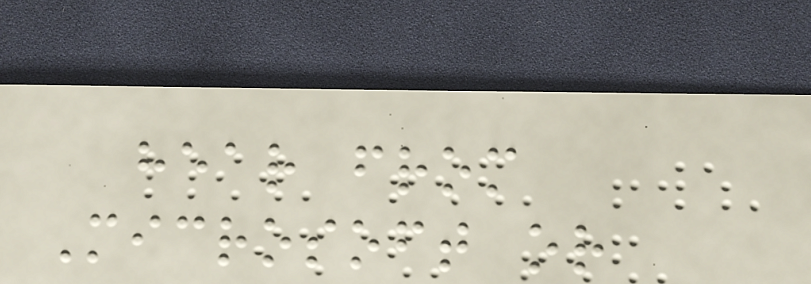hear from
Microsoft or
